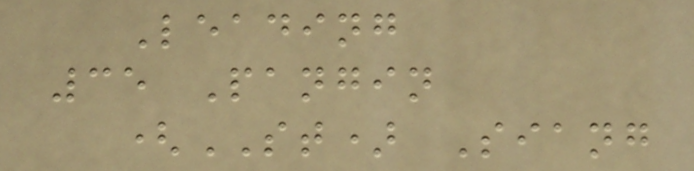Leading
35 Pangin
(ST) Siang
